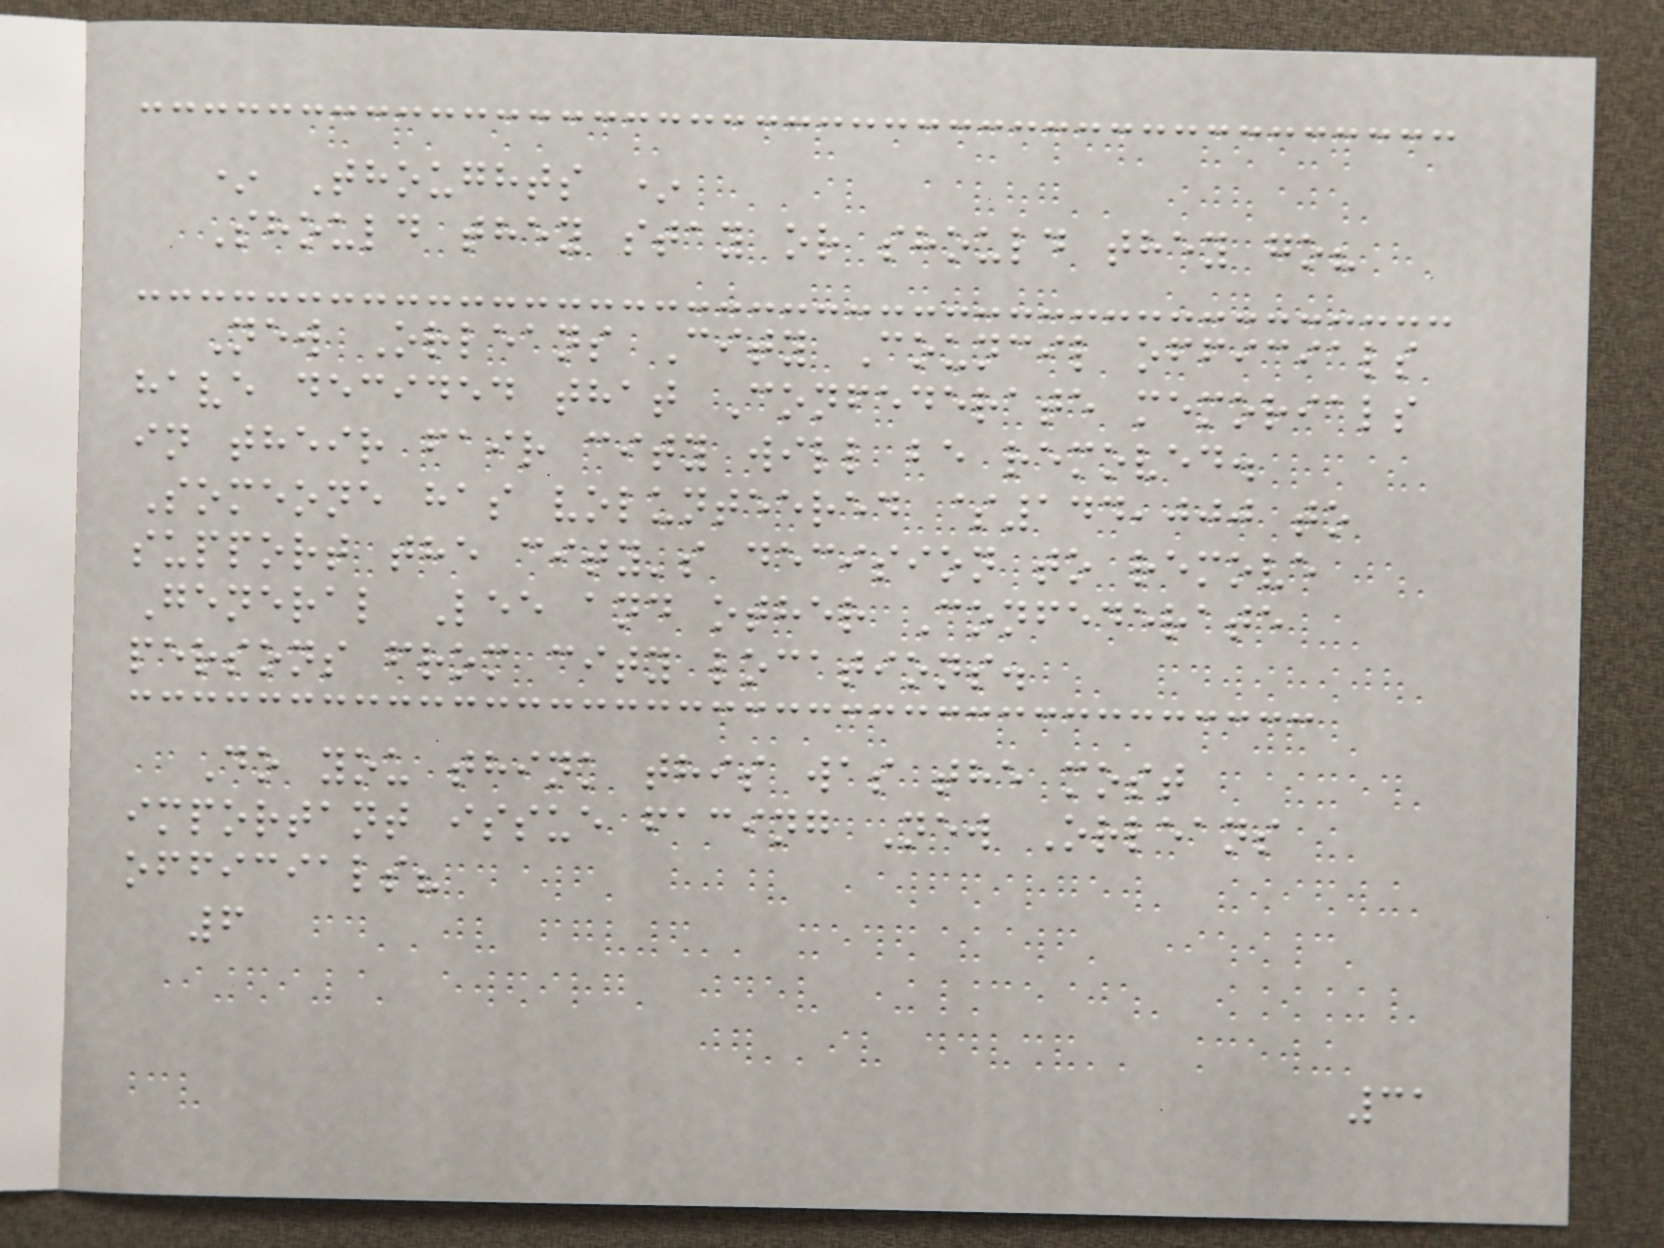* Thoughts *
Should they stay or should they go?
New Orleans City Council officials
have decided that Confederate memorials
in their fair city will be removed.
Someone has volunteered $144,000 to
support the city's decision to remove
General Lee and other Confederate
persons from city locations.
Do you think this was the most
important issue facing New Orleans
officials?
6
31
